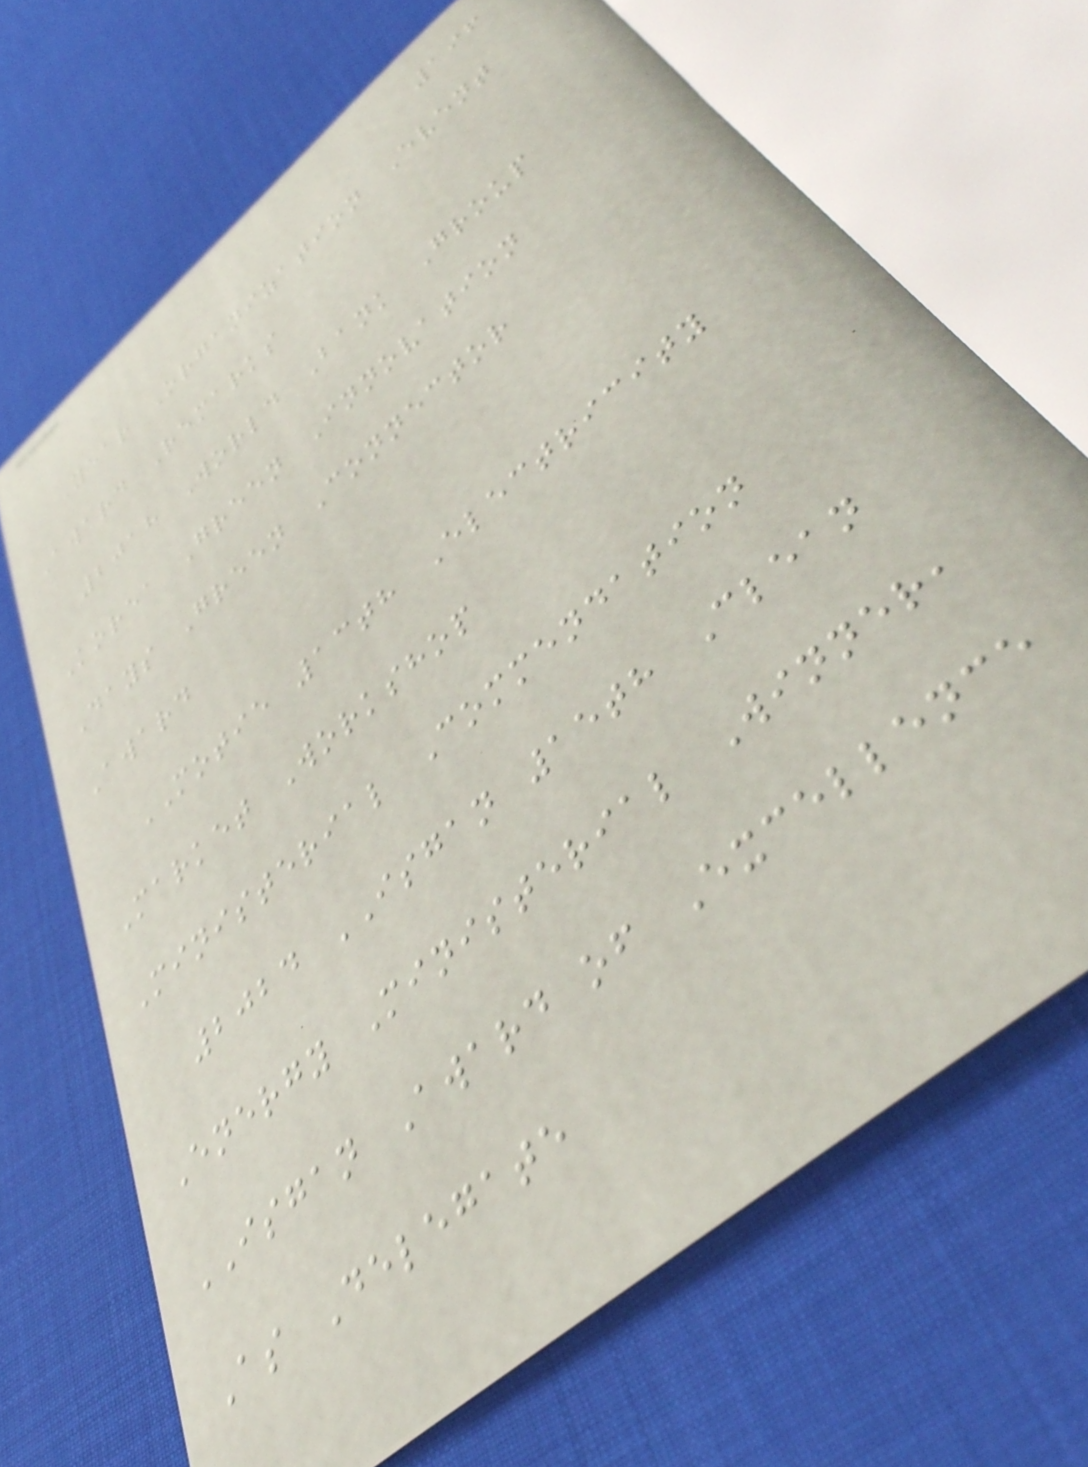196
Year Organization Event
Award Remarks
2018 World Bank Group
Korea Green Innovation
Days Green Connector
Award
MOTIE 13th Electricity
Market Workshop
Ministerial Commendation
2024 ISGAN 15th Clean
Energy Ministerial Winner,
ISGAN Award of Excellence
As Delegate
